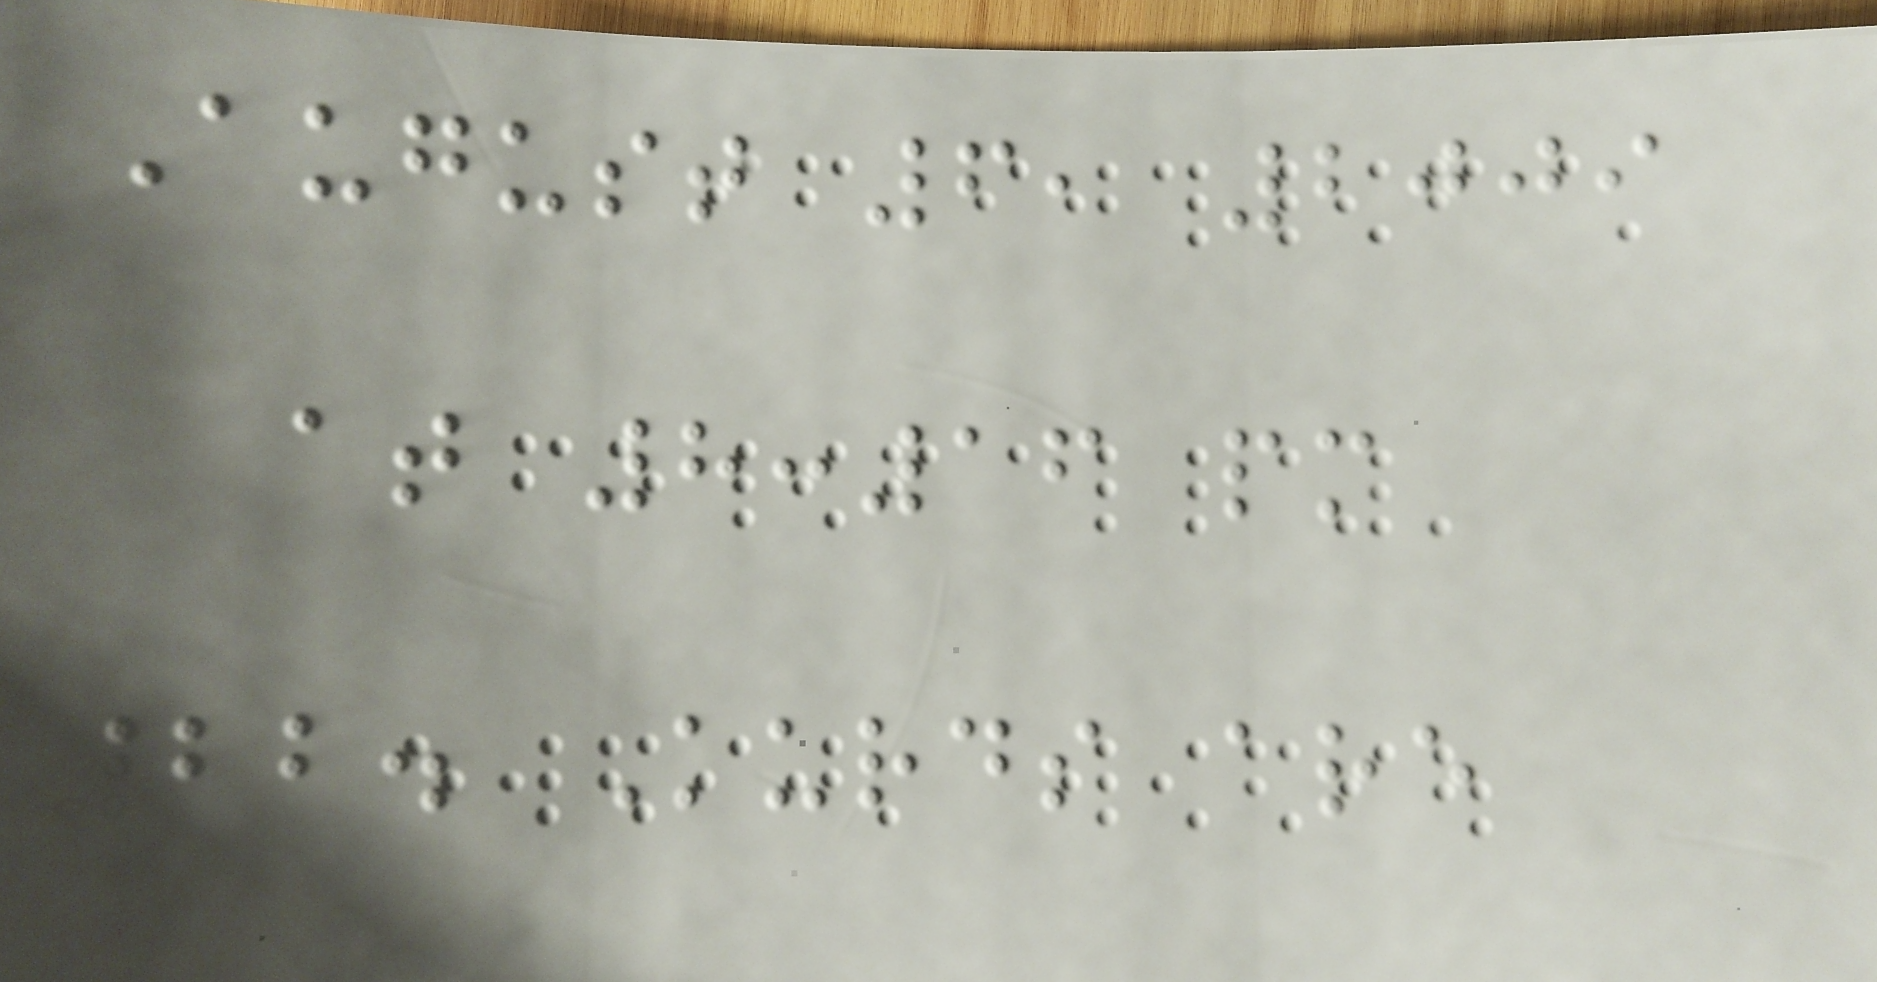August 6, 2009
at 8:16 pm
22. Kurds are
